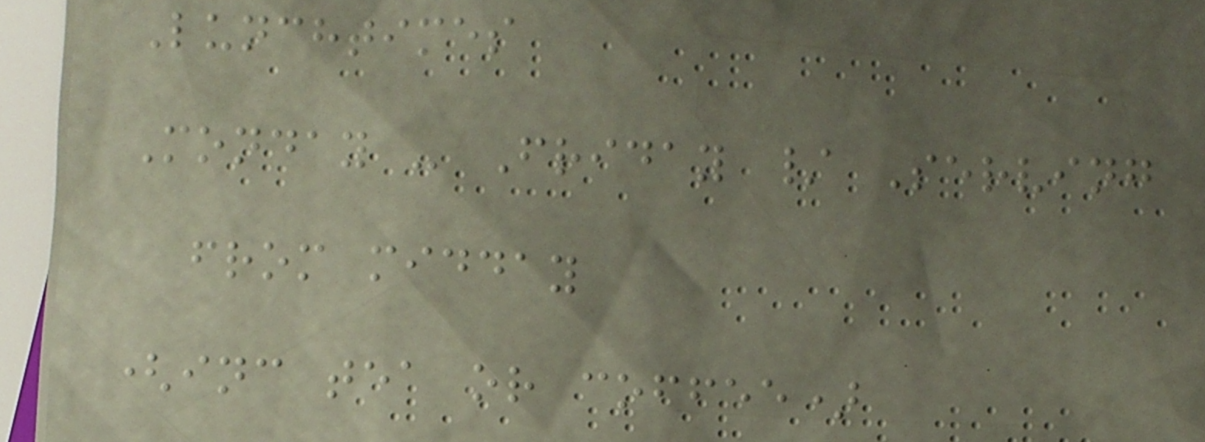Lunchtimes
Monday - Friday / Serving
from midday
(inc tea or coffee)
